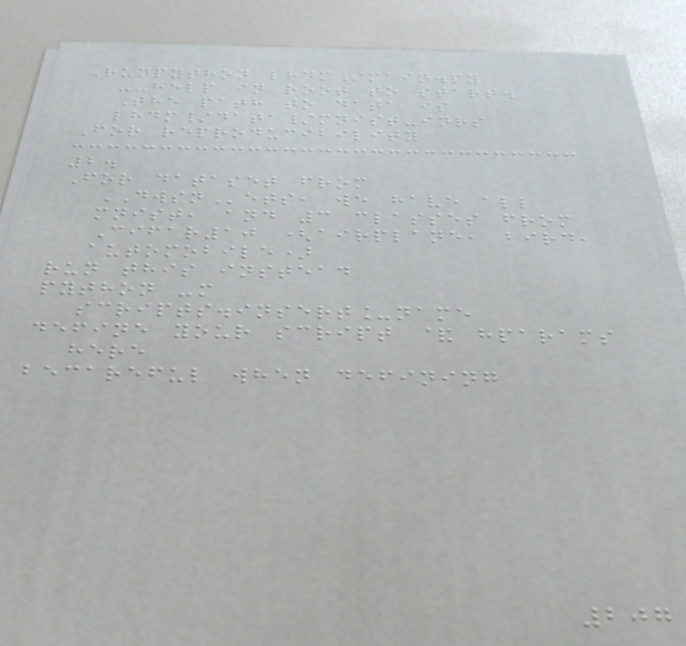Runpython lhdm/main.py
--help in root to start.
The path to data is
lhdm/data/mnist-inrs
For reproducibility
2.
For dataset from
DWSNets, we have all
mnist, and 3 classes from
Cifar10 (airplane, bird,
automobile)
run this instead
python -m
scripts.insert_name
define your script & hparams
here
becareful when defining
207
